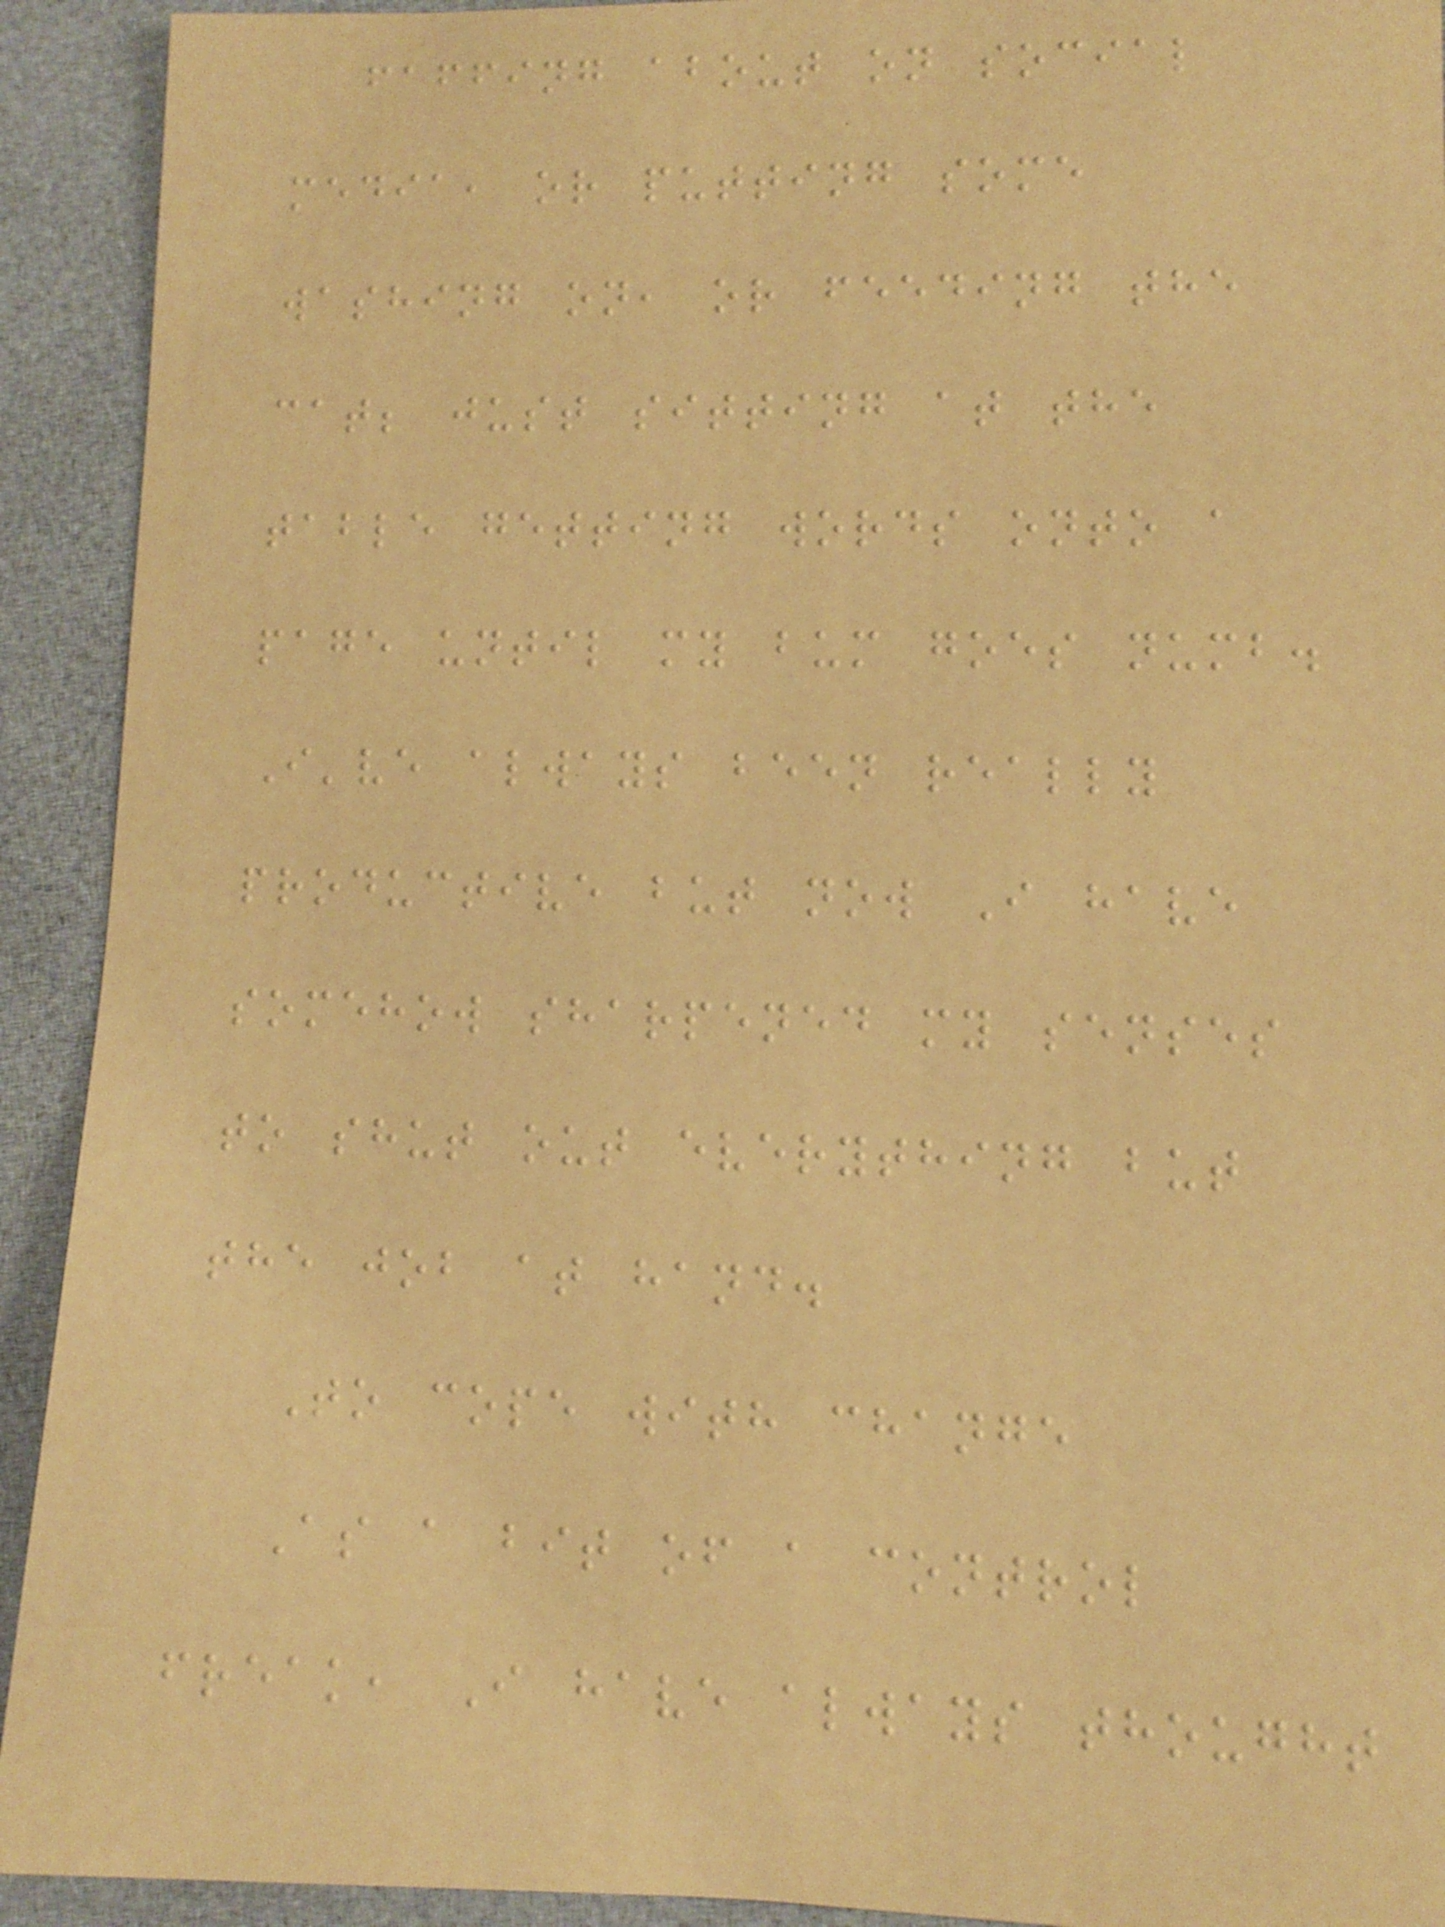faffing about on social
media, or putting some
washing on, or feeding the
cat; just sitting at the
table getting words onto a
page until my bum goes numb.
I've always been really
productive but now I have
somehow sharpened my senses
to shut out everything but
the job at hand.
To cope with change
As a bit of a control
freak, I have always thought
